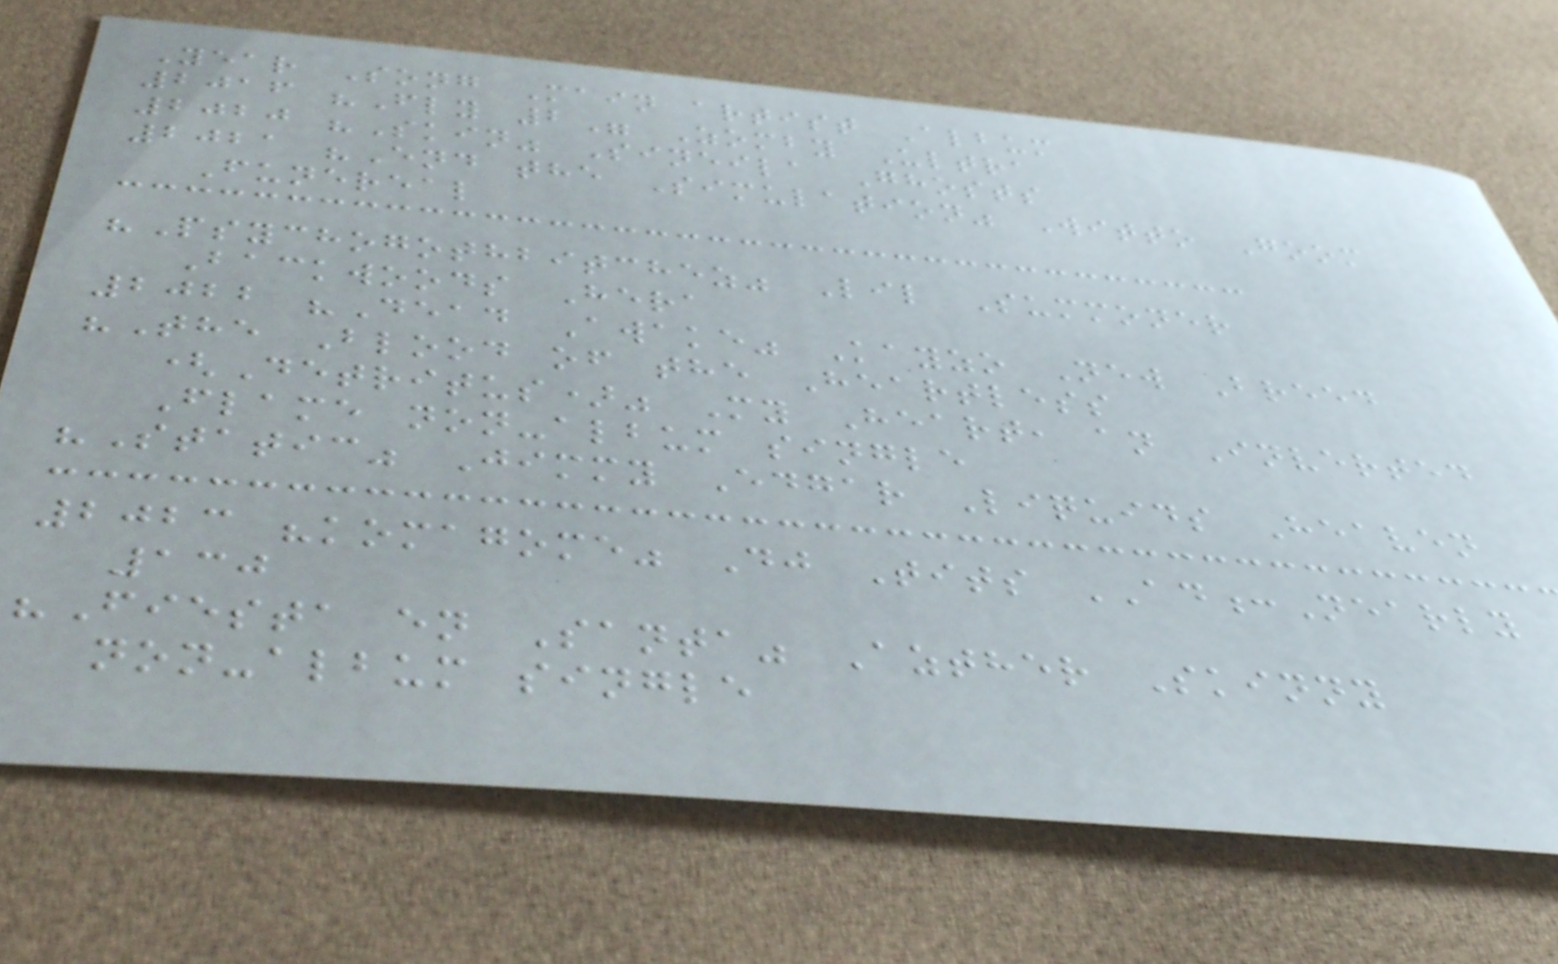Year Song Main artist Album
2016 "Fly 2" Zomby Ultra
2020 "Skin" Sineila Ghosts
2021 "End the Simulation" Witto Goom
Funereal
"Psychogothbitchez" Lil Summoner
Backwoods Hera
2022 "Dead Awake" Kayzo New Breed
"The Blood of the Heartless
(Detritus)" My Heart, an Inverted
Flame non-album single
"Static" Jimmy Edgar Liquids Heaven
2023 "komagome" Dj Tits AD:Nearly
130
"Fiesta en Santa" Azther Skinny
non-album single
